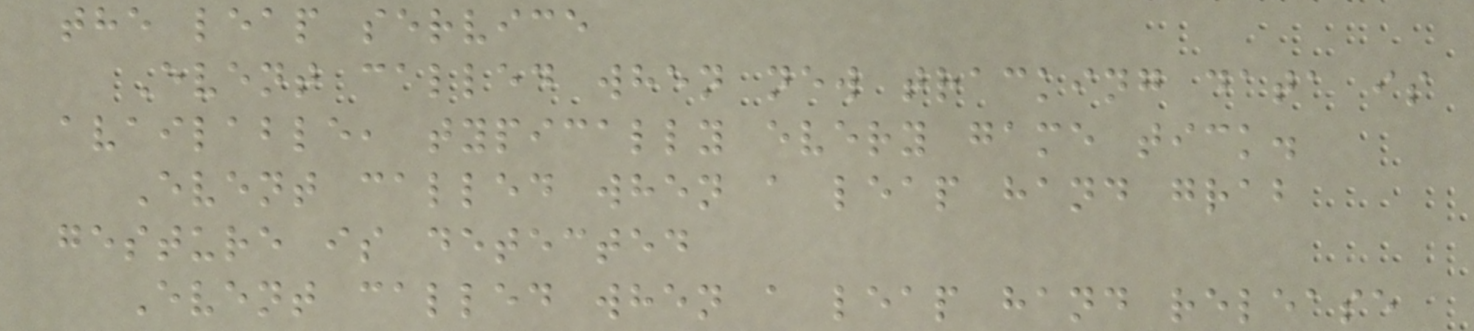the leap service
Event called when new tracking data is
available, typically every game tick.
Event called when a leap hand grab
gesture is detected
Event called when a leap hand release
